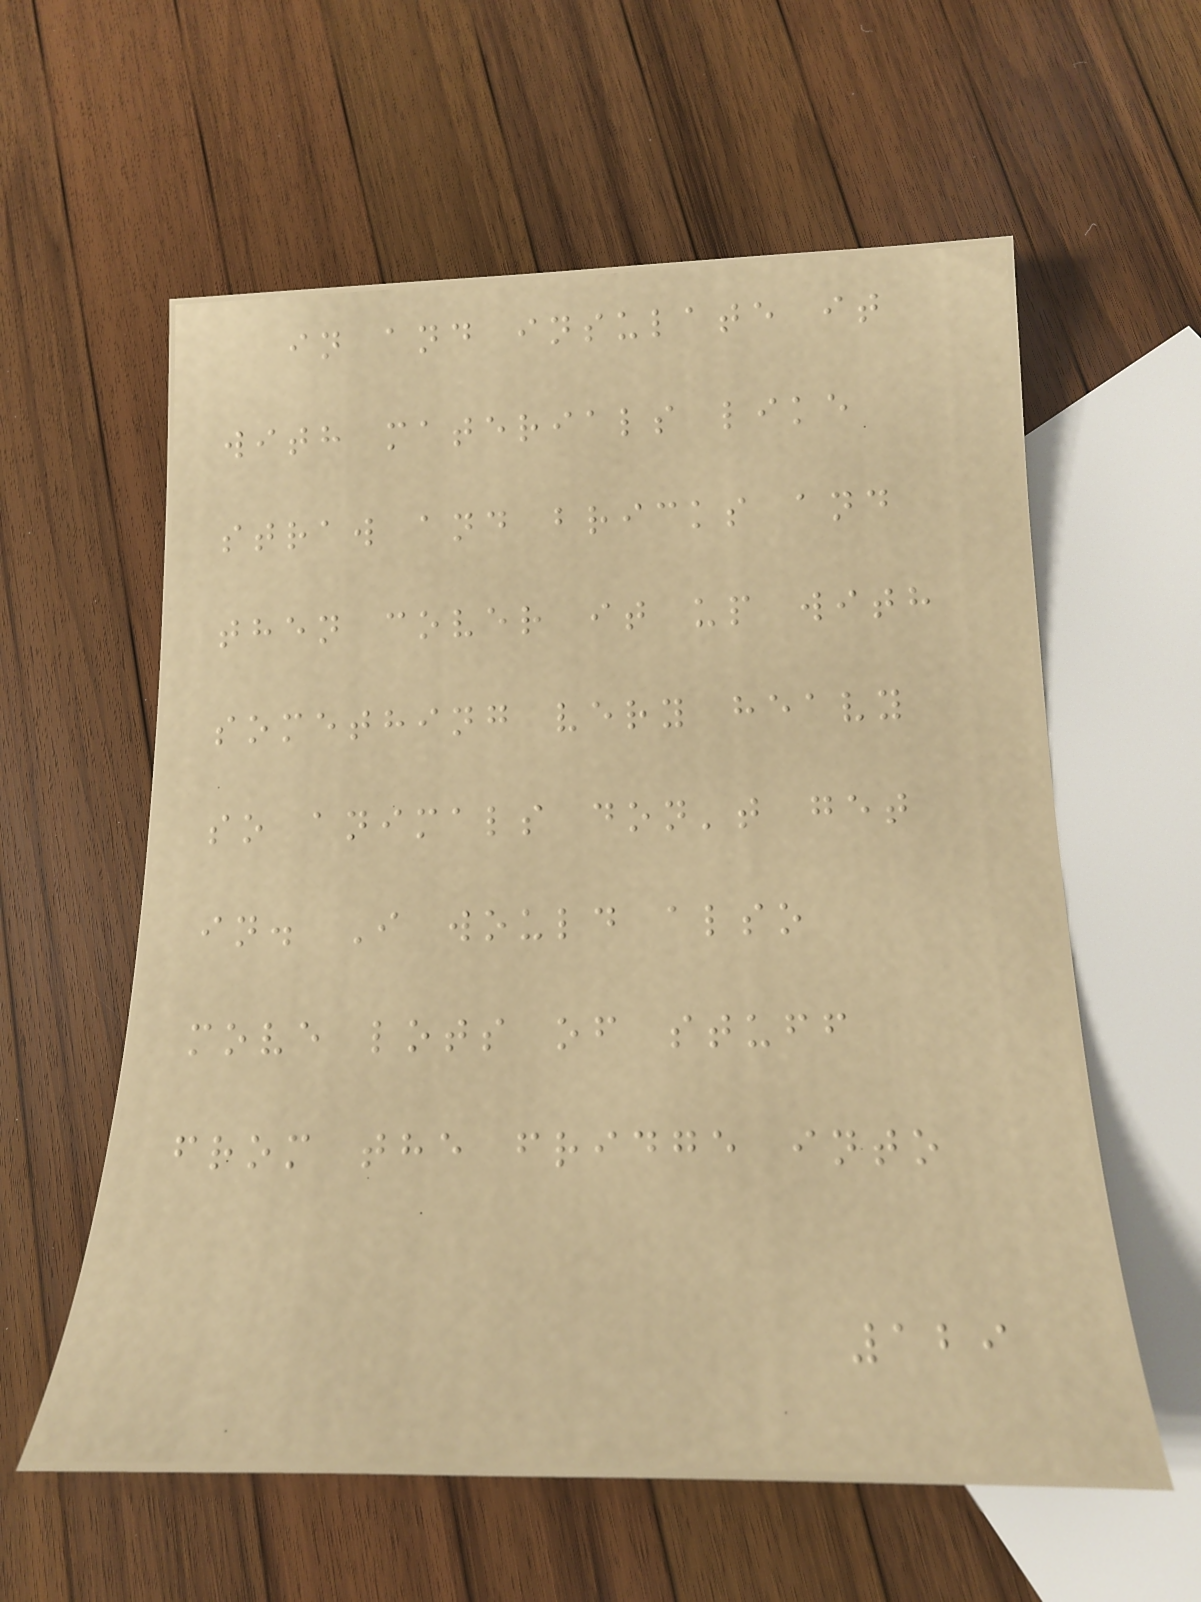in and insulate it
with materials like
straw and bricks and
then cover it up with
something very heavy
so animals don't get
in. I would also
move lots of stuff
from the fridge into
129
